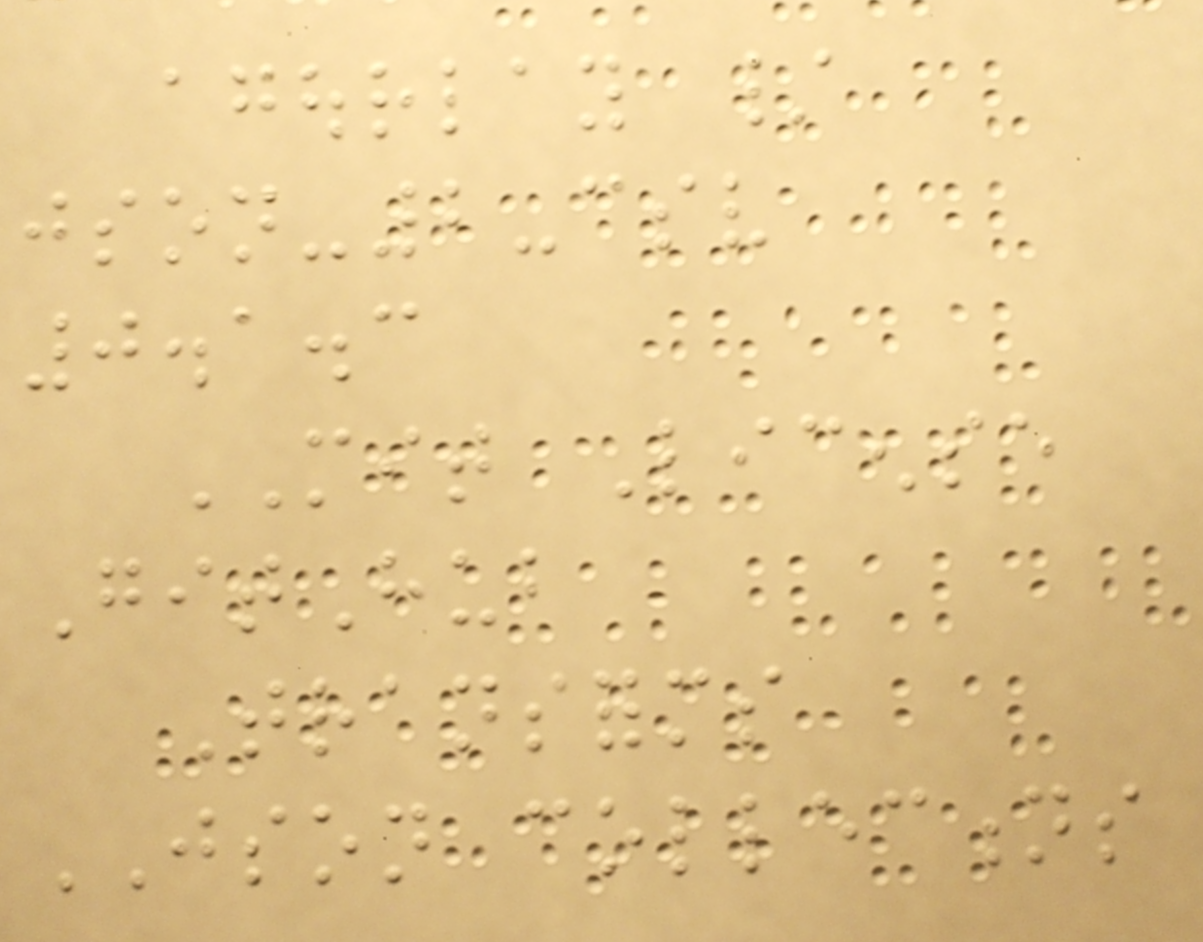agourlay /
json-2-csv
0.1.3
MIT License
GitHub
Transforms
JSON collections
